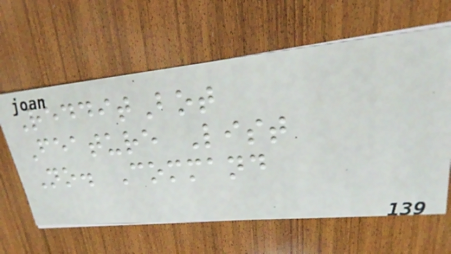RedditBot
Feature List
No. Command
